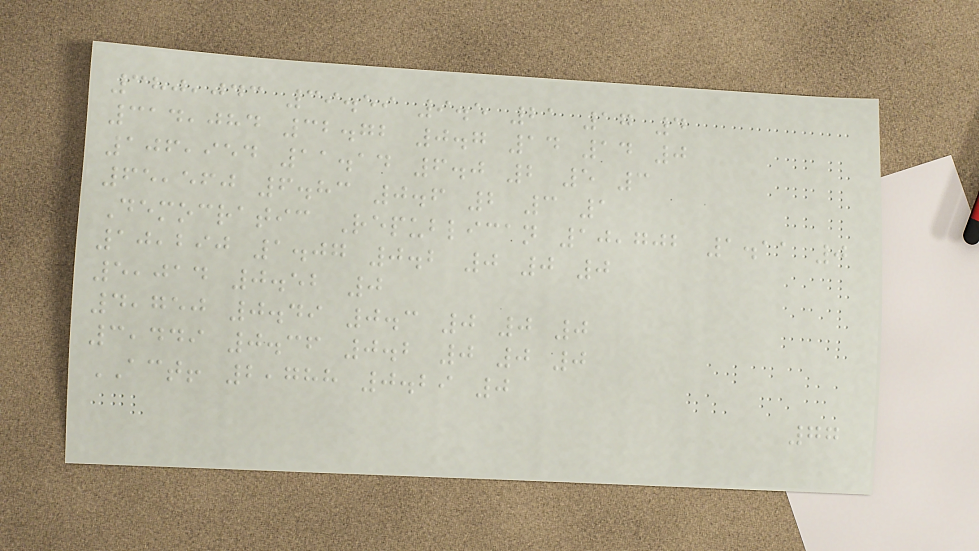380,043 39.59 9.5 21 17 4
314,084 32.72 0.7 14 14 0
106,954 11.14 6.0 2 5 3
65,560 6.83 0.6 2 3 1
Democratic Republican 10,702 1.11 0
10,290 1.07 0.2 0 0 0
5,014 0.52 0
4,750 0.49 0.3 0 0 0
3,449 0.36 0.2 0 0 0
ACT! 2,788 0.29 0
77
